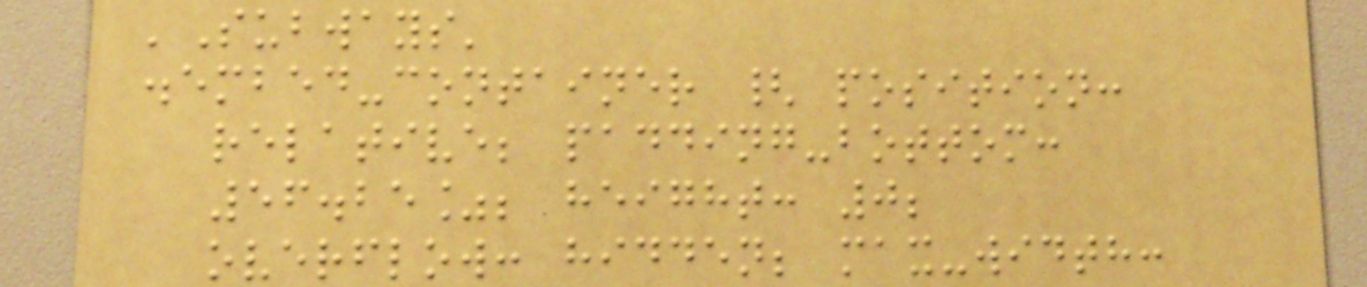'Subways'
.embed-container { position:
relative; padding-bottom:
56.25%; height: 0;
overflow: hidden; max-width:
